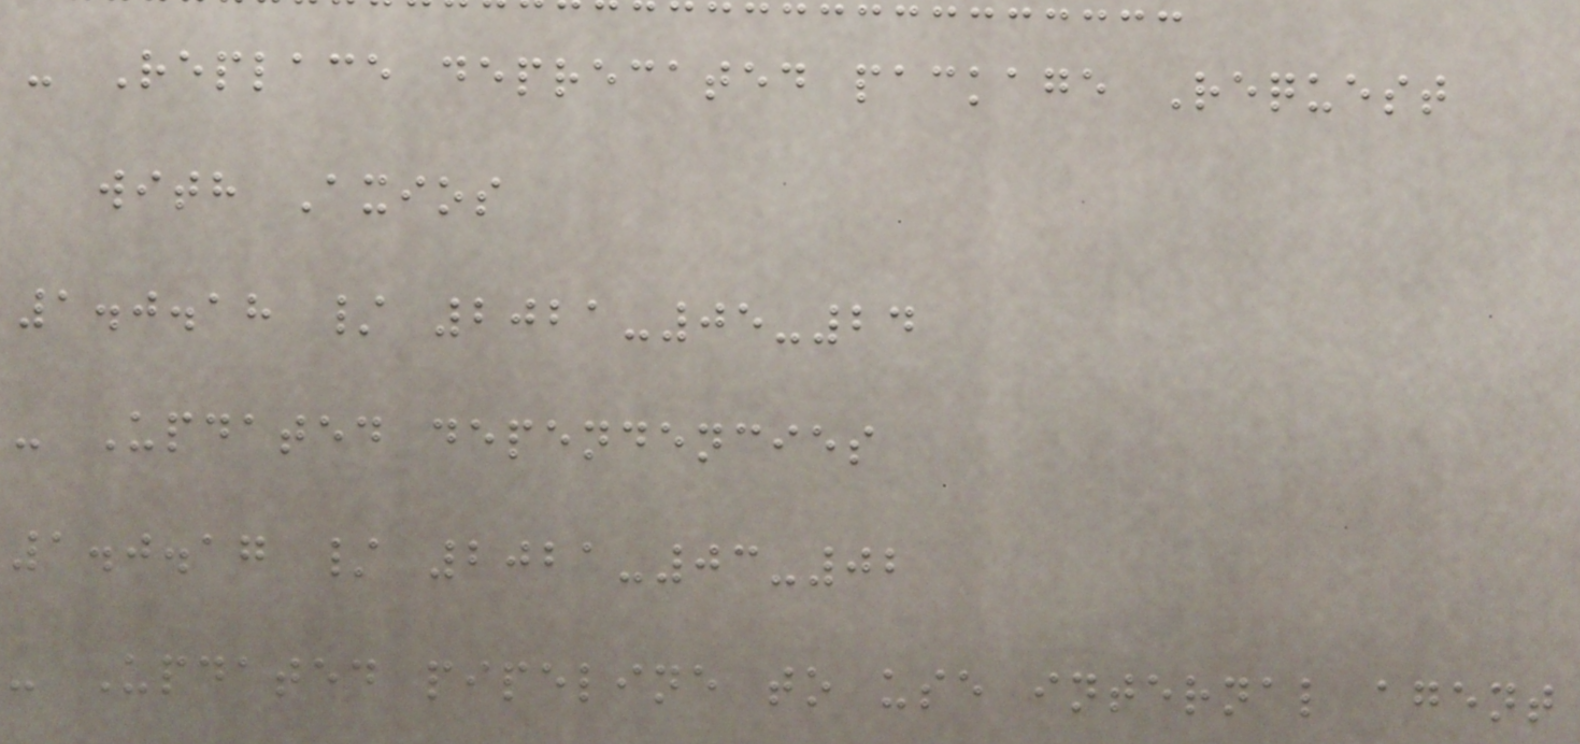- Replace deprecated package Request
with Axios
1.0.18 / 2021-05-24
- Updated dependencies
1.0.17 / 2021-03-02
- Updated pipeline to use internal agent
